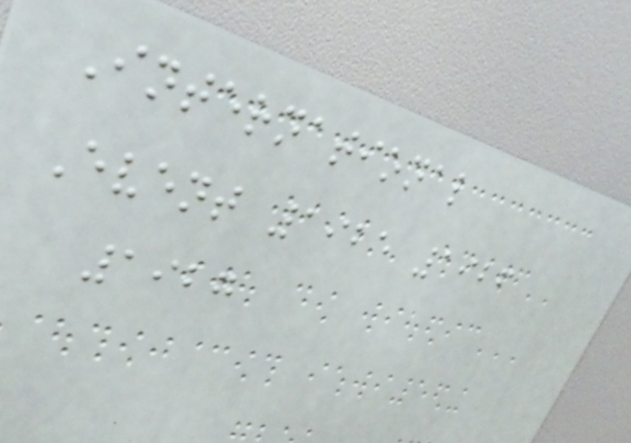International
Event 1925 1926
1927
